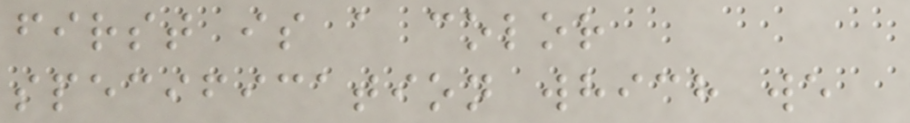first is a color
specification which we
